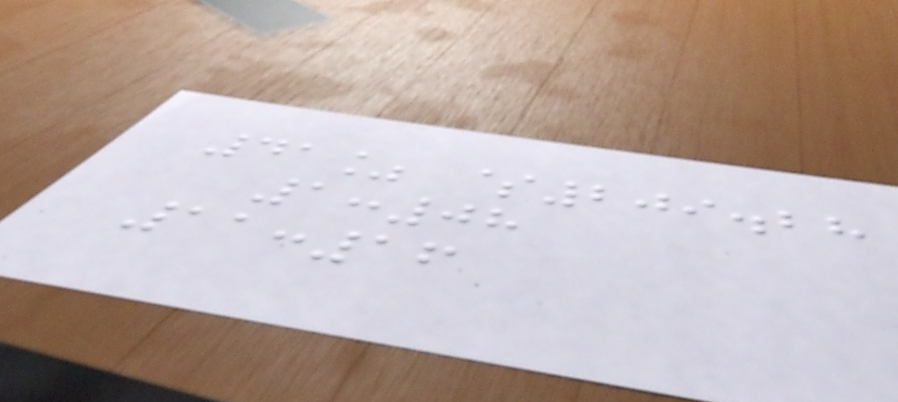41% $209.28
1:08
11:16
